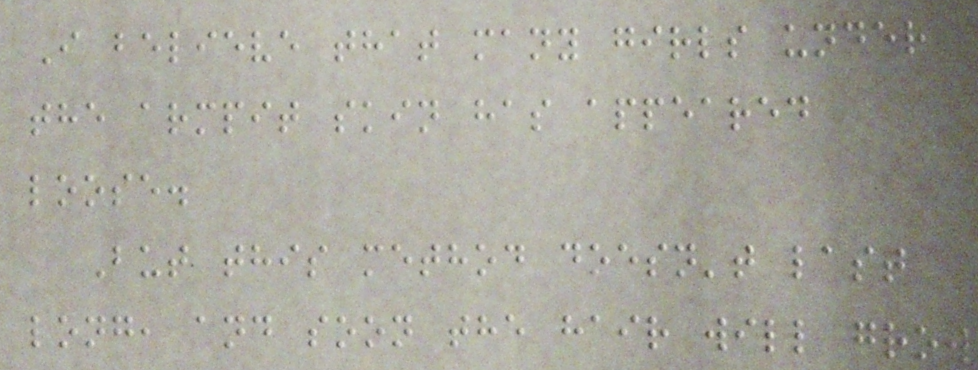I believe that many girls under
the armpit skin has appeared
loose.
But this method doesn't last
long, and soon the hair will grow
